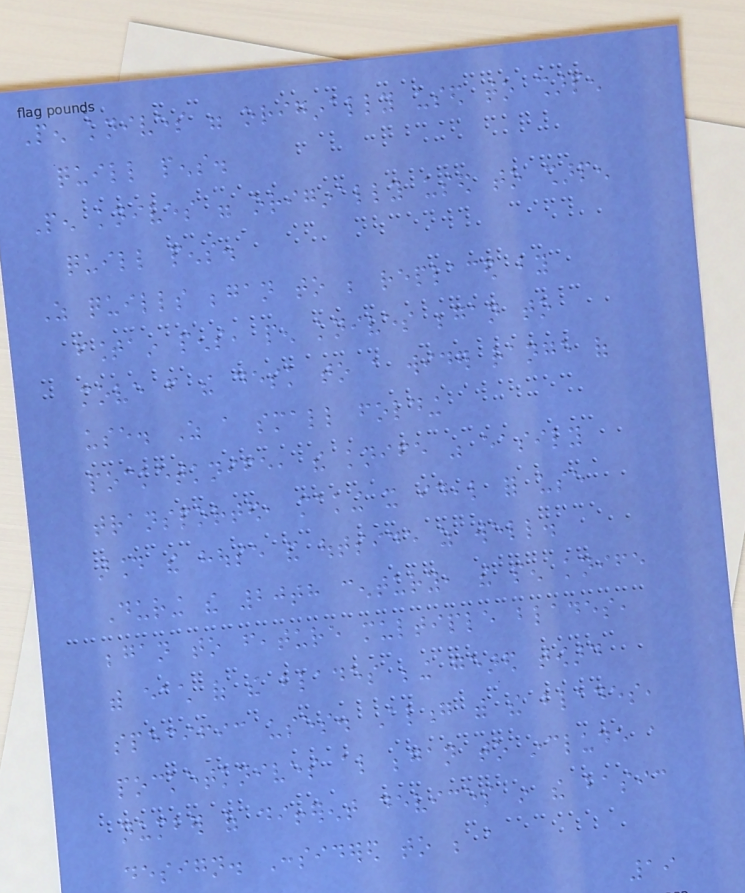Pen knives were originally used to sharpen
quill pens.
Pen knives were originally used to sharpen
quill pens.
As quills began to be replaced by
fountain pens, pen knives began to
move from the desk to a wider range of
use. As a small folding
pocketknife, the knife was easily
transported, making it ideal for use
around the house and outside as well.
During the 20th century, the pen knife
began to feature multiple blades,
with each of the blades being geared toward
specific uses. Along with the blades,
pocketknives also began to include a
number of different devices in the basic
design. Considered to be a
19
